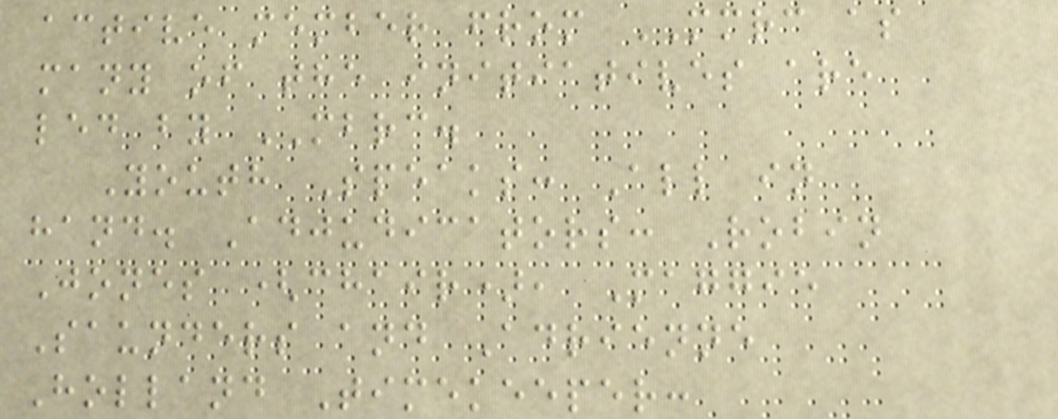active member from MMRC as
many of the initiatives are
led by MBRC.
Youth Speaks: All in
hand. Adjudicators: Robin
Jones (chair), Maggie
Saunders and Adrienne
Holland Timekeeper:
